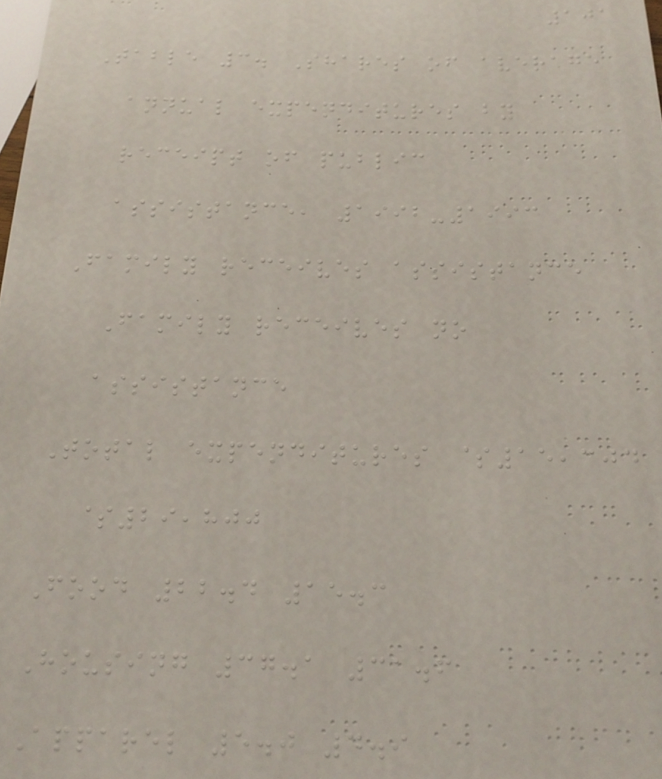101
Table 3. Shares of average
annual expenditures by
receipt of public
assistance, 1992-1993
Family receives assistance
Family receives no
assistance
Total expenditures $15,304
$29,800
Food 22.4 15.3
Housing 37.1 31.6
Apparel 5.0 4.9
